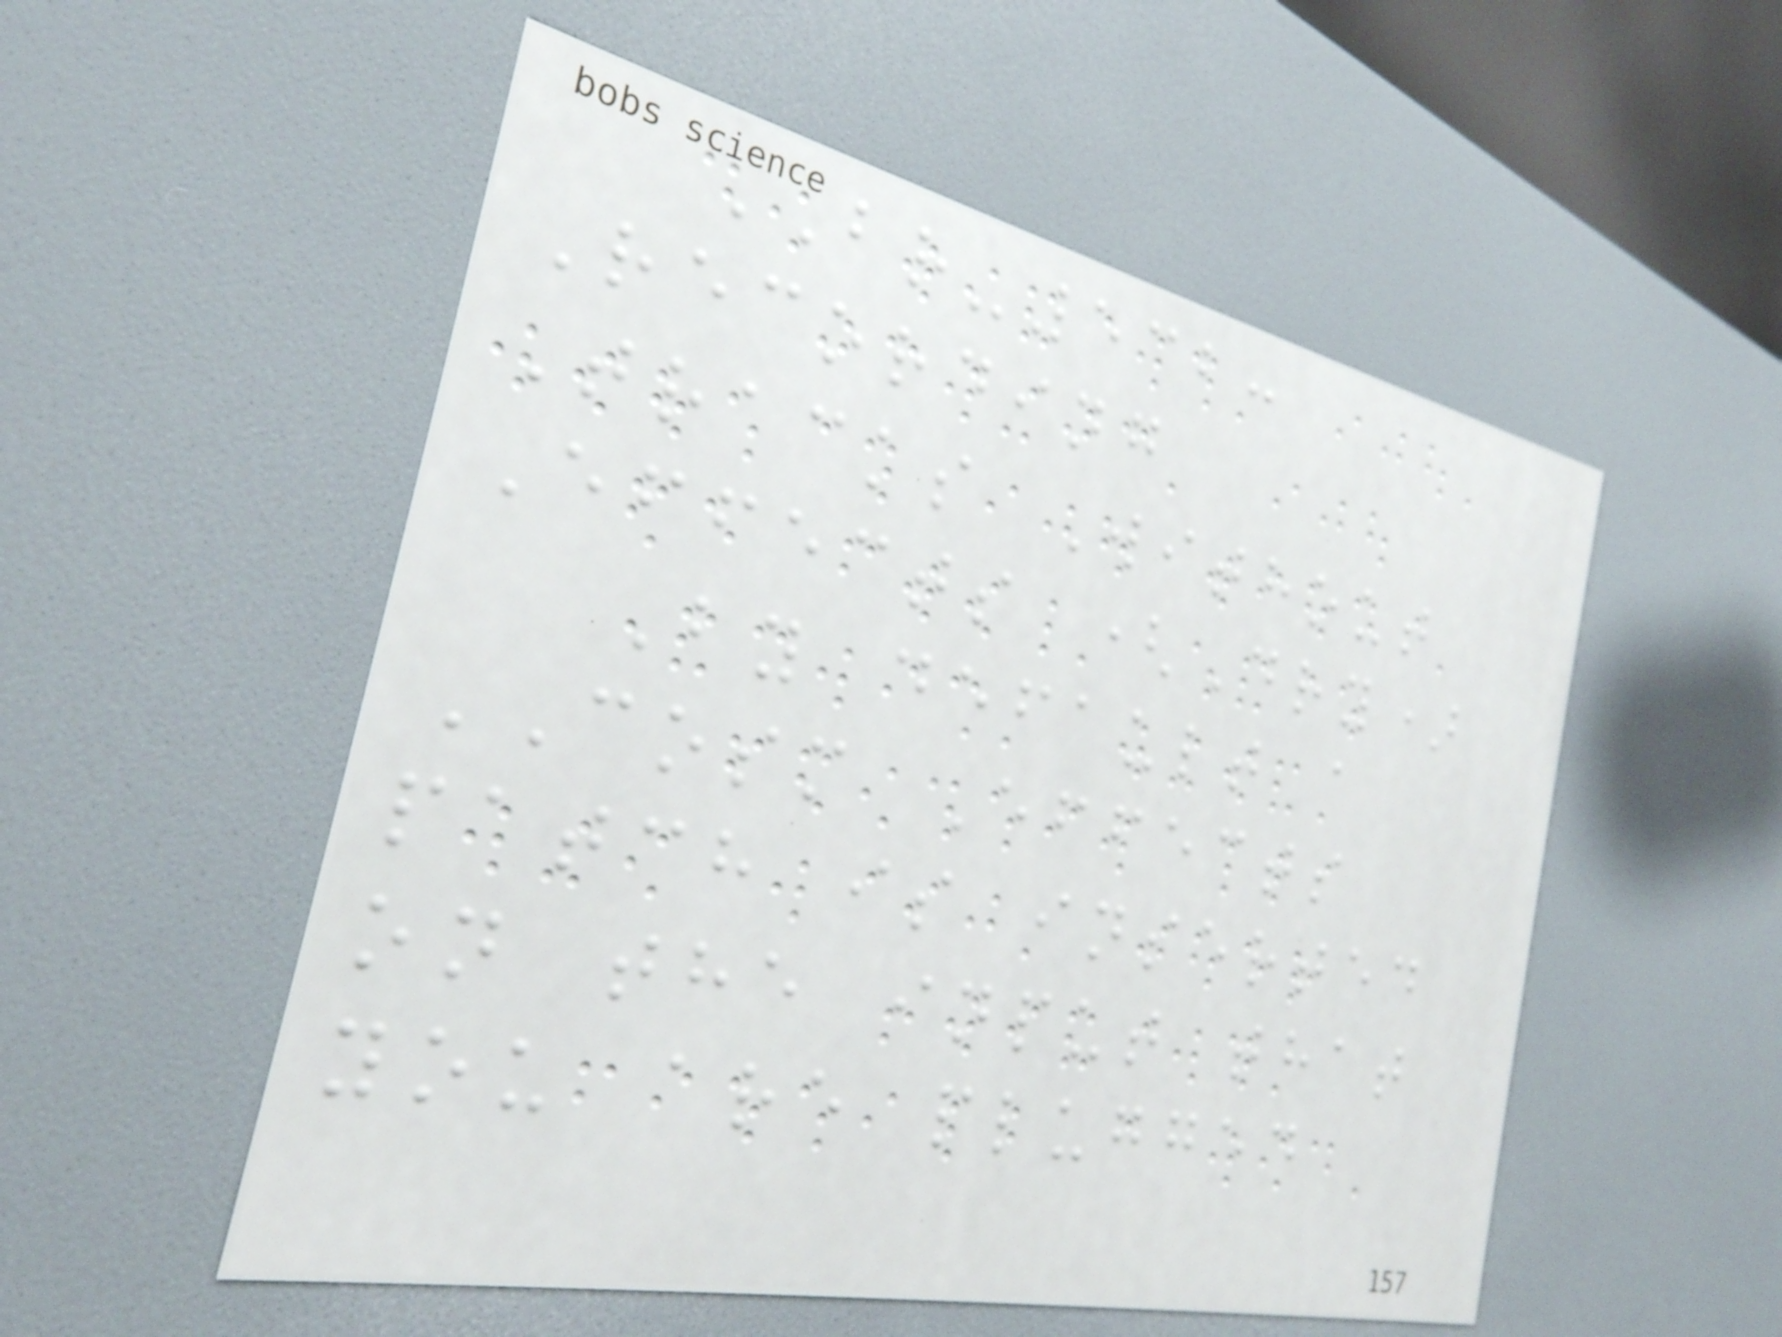BR-532:
Recording
Tracks Without
Effects (Dry)
By default a
COSM Effects
patch is inserted
on the input that
you are plugged
